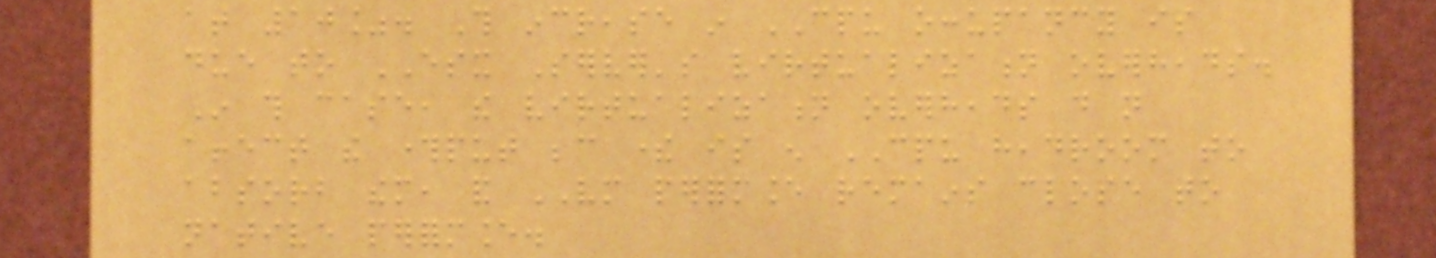at 10%. This increase in CPU occupancy is
due to ESX Server's virtualization overheads.
In this case, the virtualization overheads do not
affect the throughput because there is enough CPU headroom to
absorb them, and VM performance remains close to
native performance.
